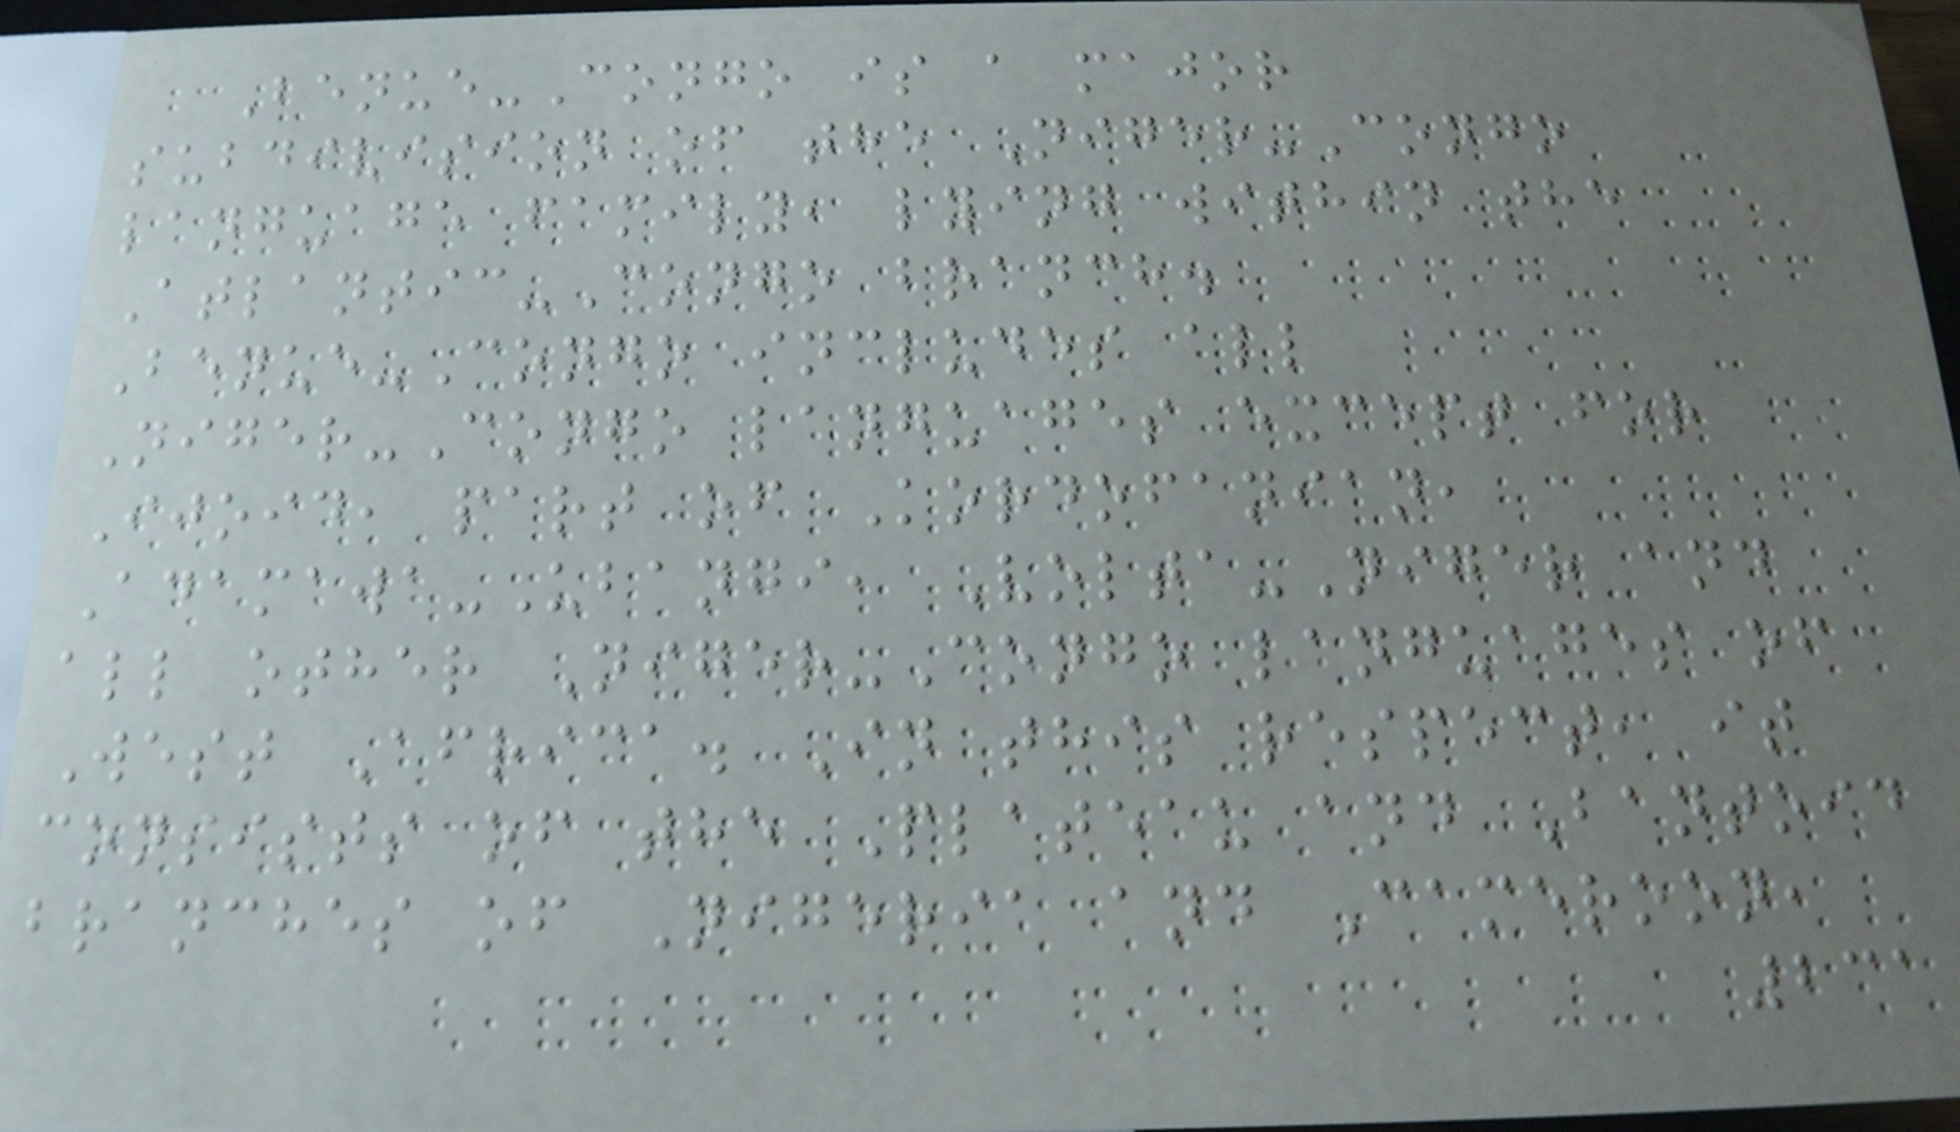Benue-Congo is a major
subdivision of the Niger-Congo
language family, lying within the
Atlantic-Congo branch.
Benue-Congo includes all
Niger-Congo languages except for
Ijoid, part of Kordofanian,
Adamawa-Ubangi, Volta-Niger and
all other Niger-Congo languages of
West Africa. In this respect, it
consists of the Plateau and Bantoid
branches of Nigeria and Cameroon,
231
